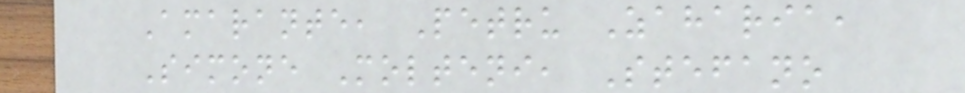Amarante, Petru Zaharia,
Simone Molteni, Stefano
